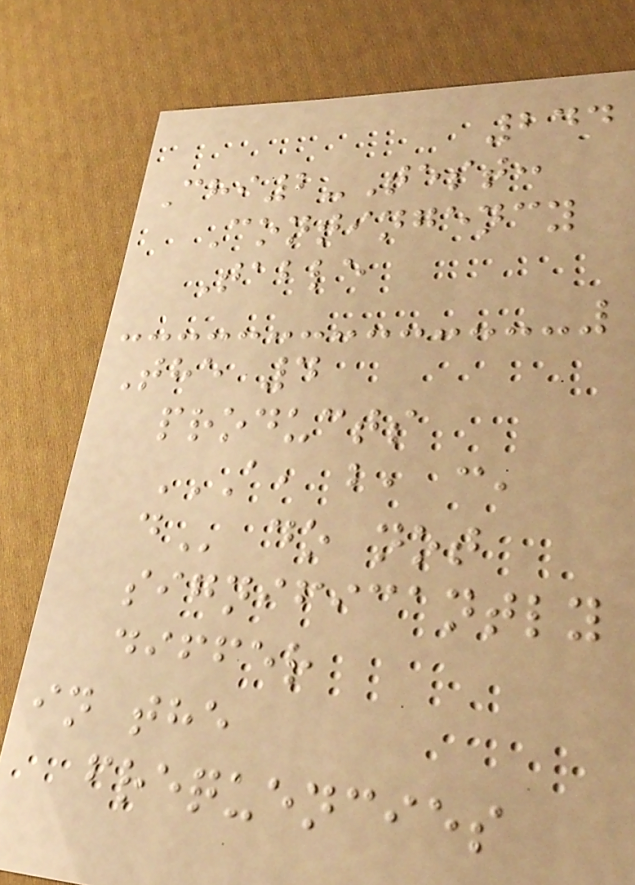244
Chi2-Test:
Contingency
Table
The 4
products
A, B, C,
D do not
significantly
differ
in the
frequencies
